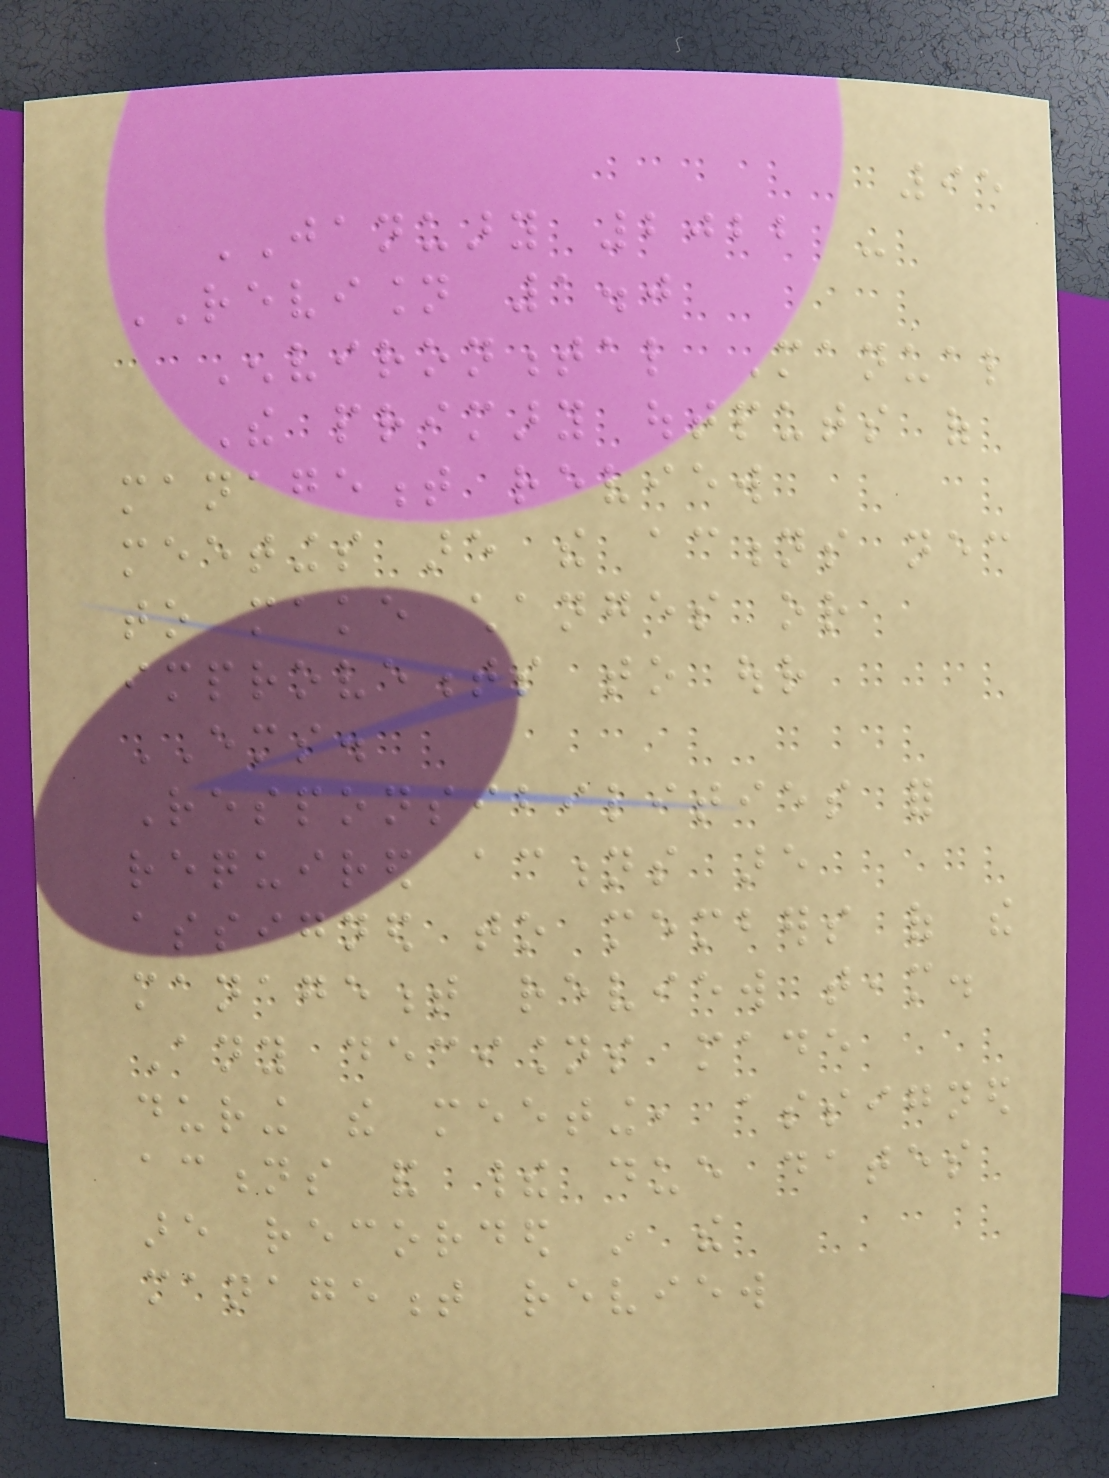95
JANUARY 2022 -
REVISION 1.0
Environmental Manual
The primary outputs of
management review
meetings are the actions necessary
to make changes or
improvements to our
EMS.
Responsibilities for
required actions are
assigned to members of the
management review team.
Any decisions made
during the meeting, assigned
actions and their due dates
are recorded in the
management review
